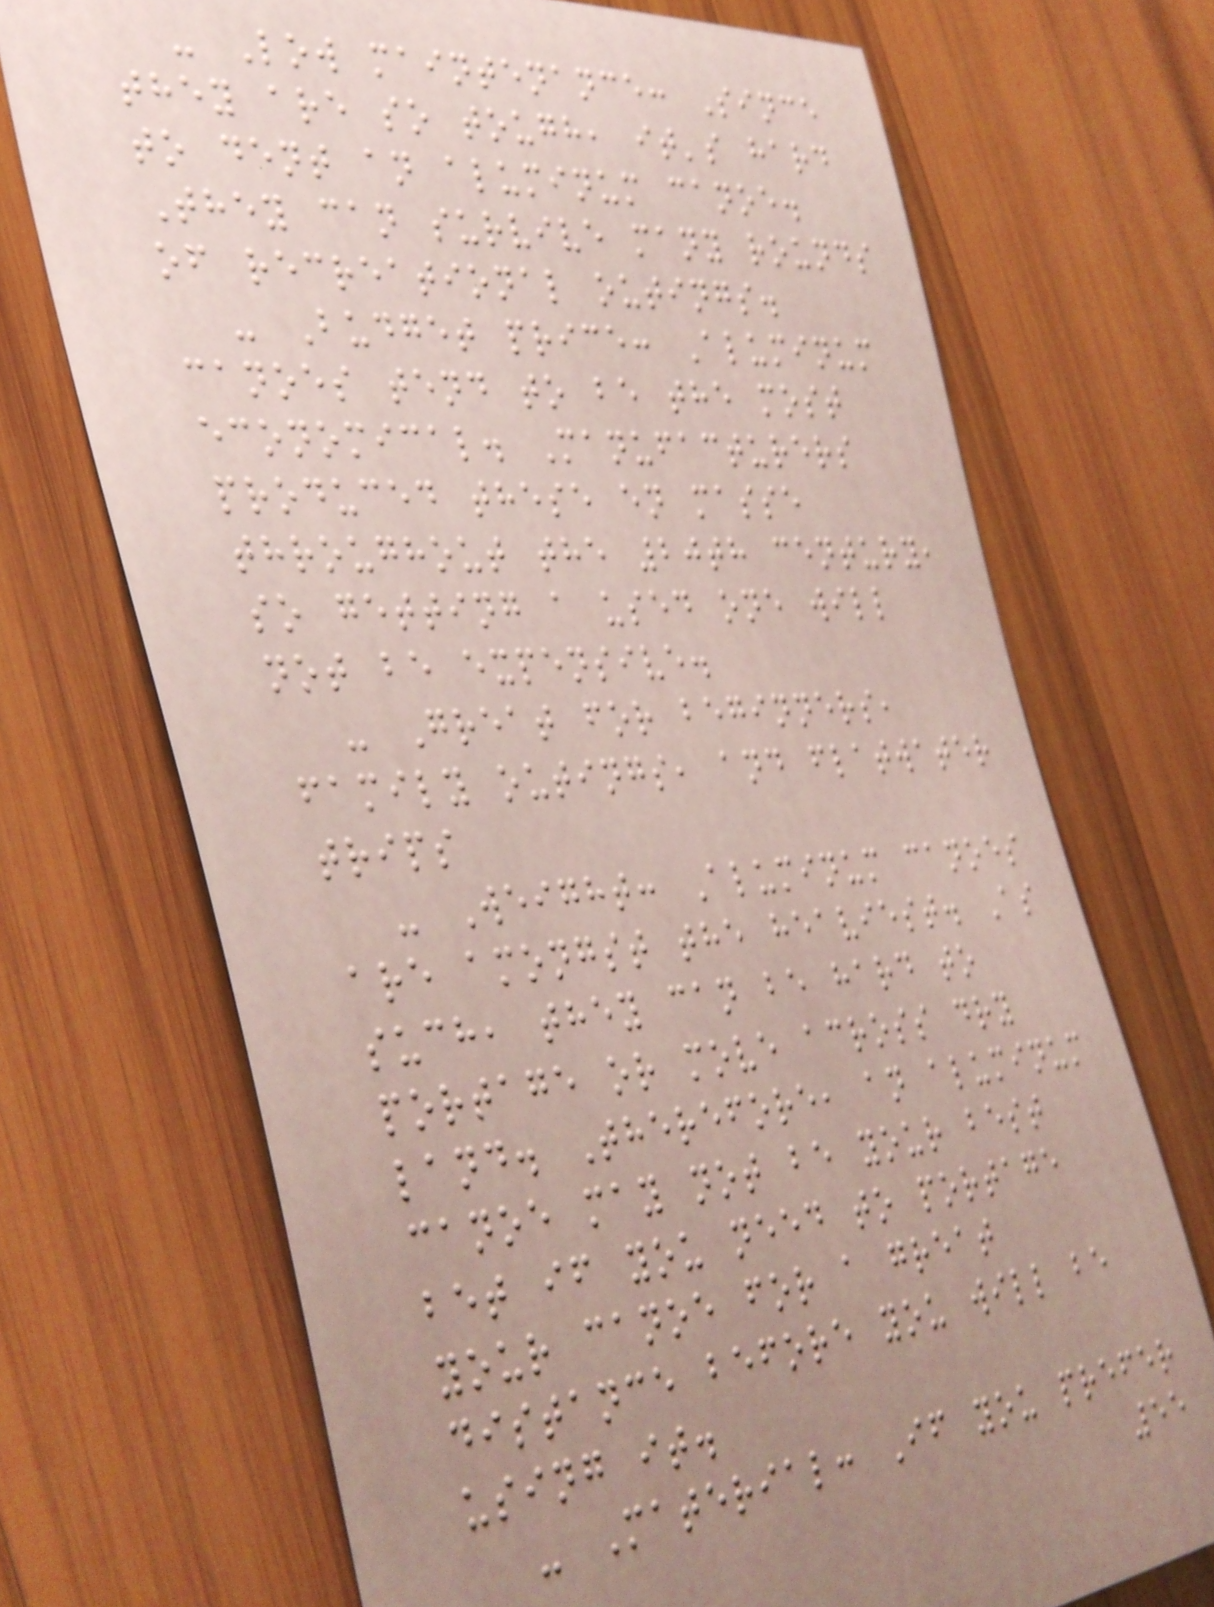- Low maintenance: Since
they are so tough, it's hard
to dent an aluminum canoe.
They can survive many rounds
of recreational outings.
- Budget price: Aluminum
canoes tend to be the most
economical. Manufacturers
produced these en masse
throughout the 20th century,
so getting a used one will
not be expensive.
- Great for beginners,
family outings, and flatwater
trips
- Weight: Aluminum canoes
are amongst the heaviest. As
such, they can be hard to
portage or move across dry
land. Therefore, an aluminum
canoe may not be your best
bet if you need to portage
your canoe for a great
distance before you will be
using it.
- Material: If you prefer
55
